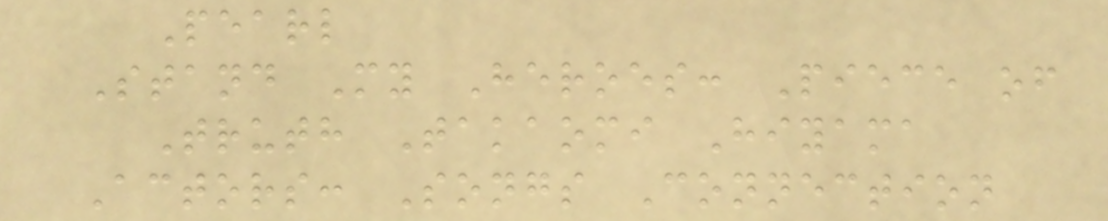Pearl
Stand My Heroes: Piece of
Truth Takaomi Hiyama
Actors: Songs Connection
